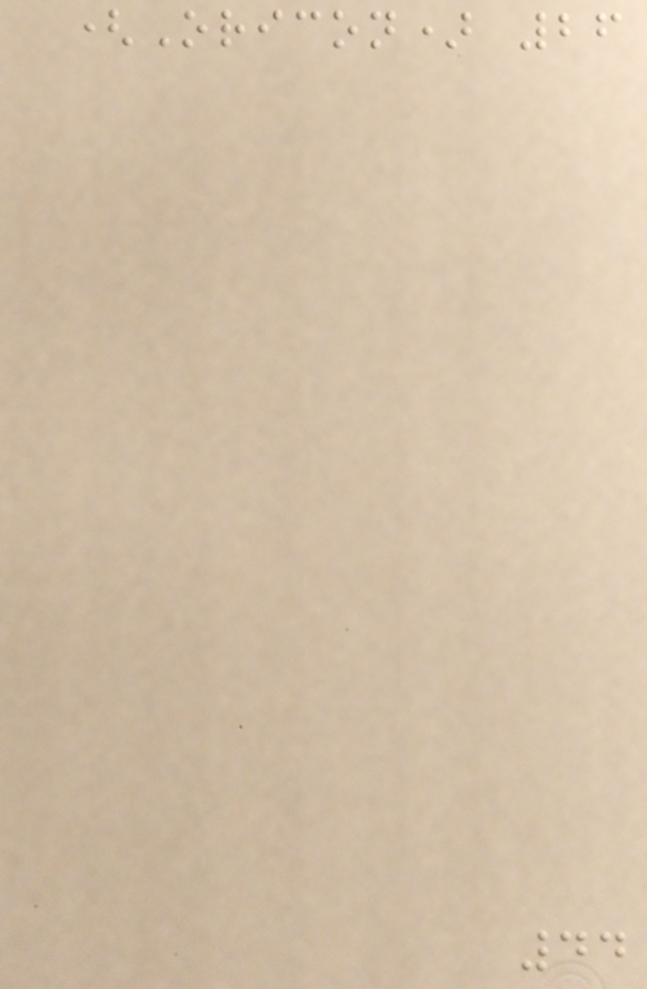(Oricon) 26
44
